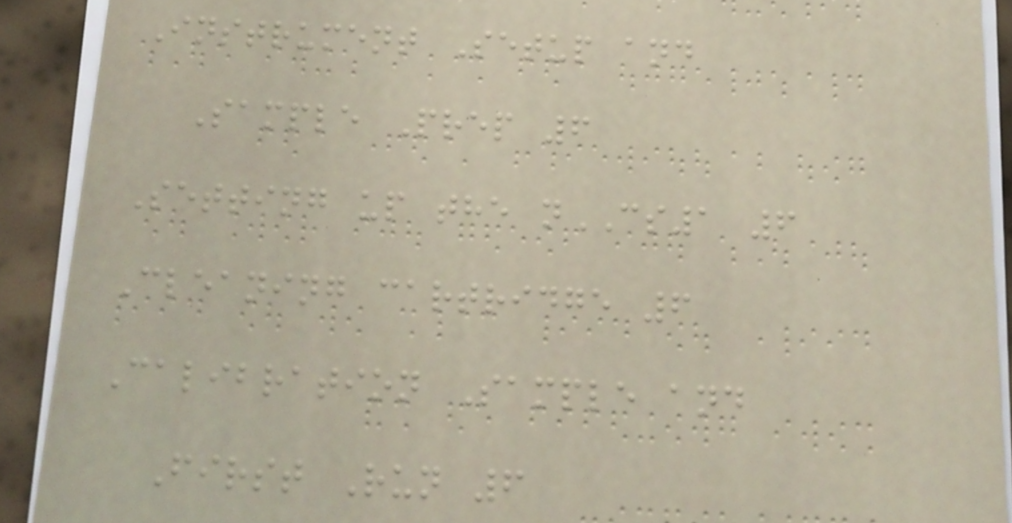Instrument Setup and
Sample Prep 6
Setting up the nCS1 6
Cleaning cartridge 6
Calibration Sample and
First Run 6
